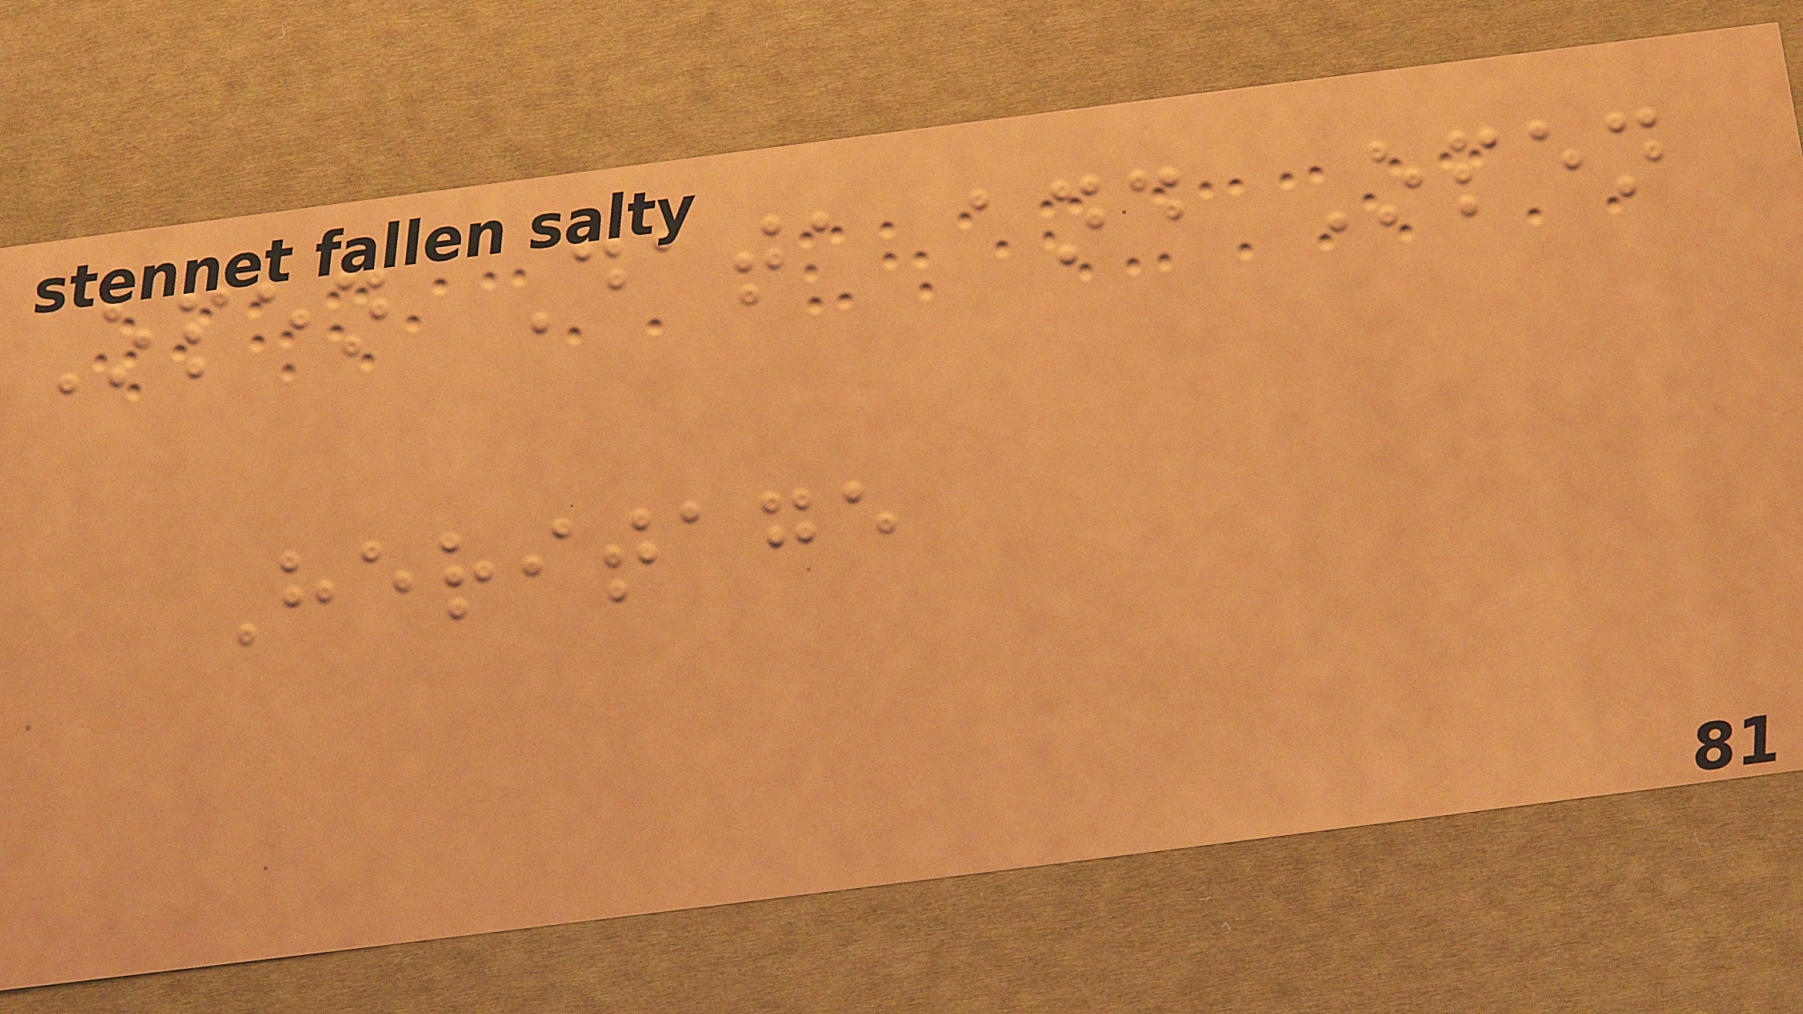Open Data and Open
Heritage
